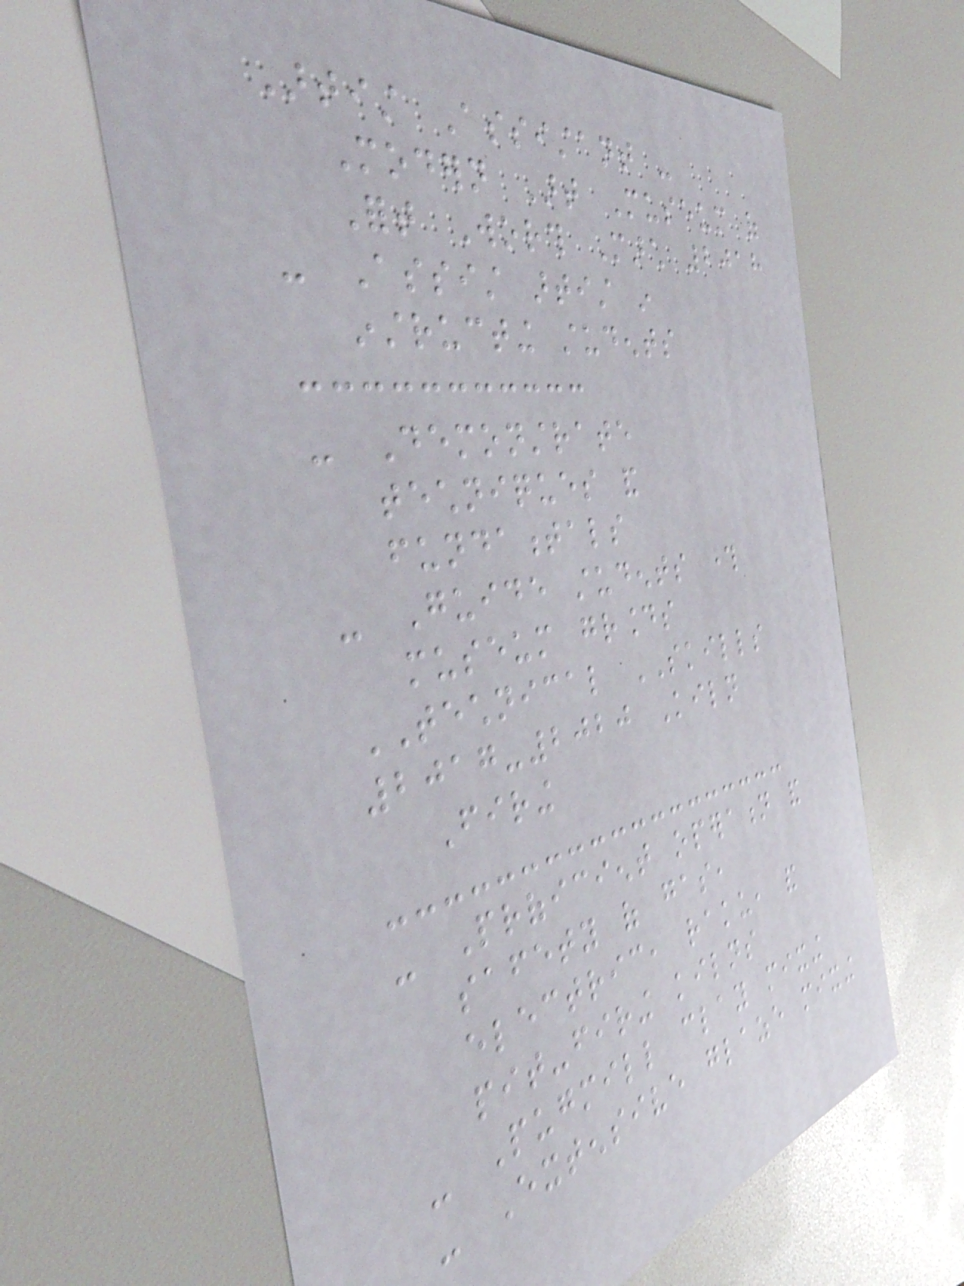Artist Assistant -
Modern Art Museum of
Fort Worth March 2018
- Assist artist in
instructing students
- Demonstrate
techniques and
fundamentals
- Guide students through
museum grounds
TECHNICAL SKILLS
2017-2020 Kiln
Firing
- Proficient operation and
safety of gas,
electric, raku, and
pit-firing kilns
- Pugmill clay mixing
- Extensive glaze mixing
